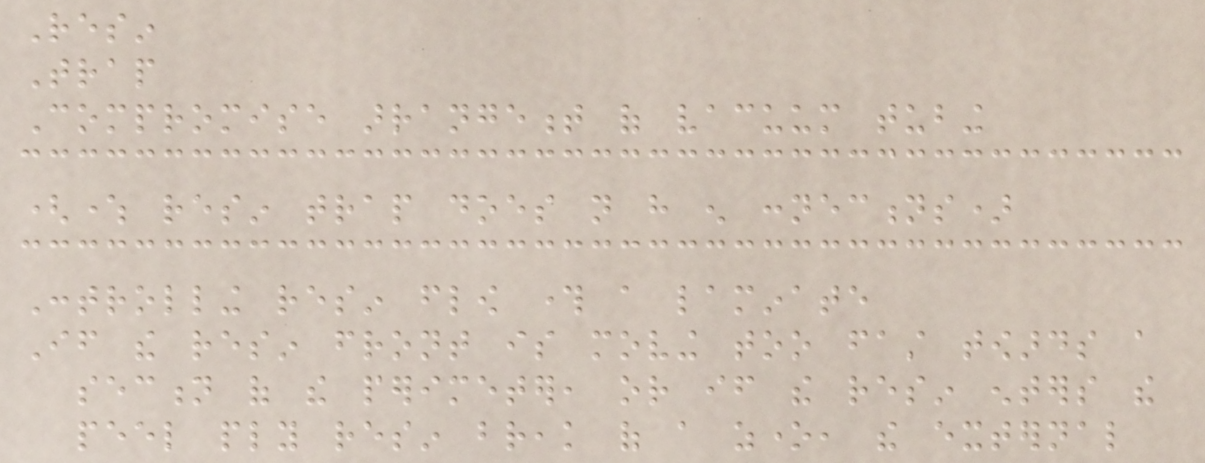Resin
Trap
Compromise arrangement of vacuum tubing
(where resin trap does not have enough connections)
Controlling resin flow through a laminate
If the resin front is moving too fast towards a
section of the perimeter, or if the resin enters the
peel ply resin break of a zone, the external
